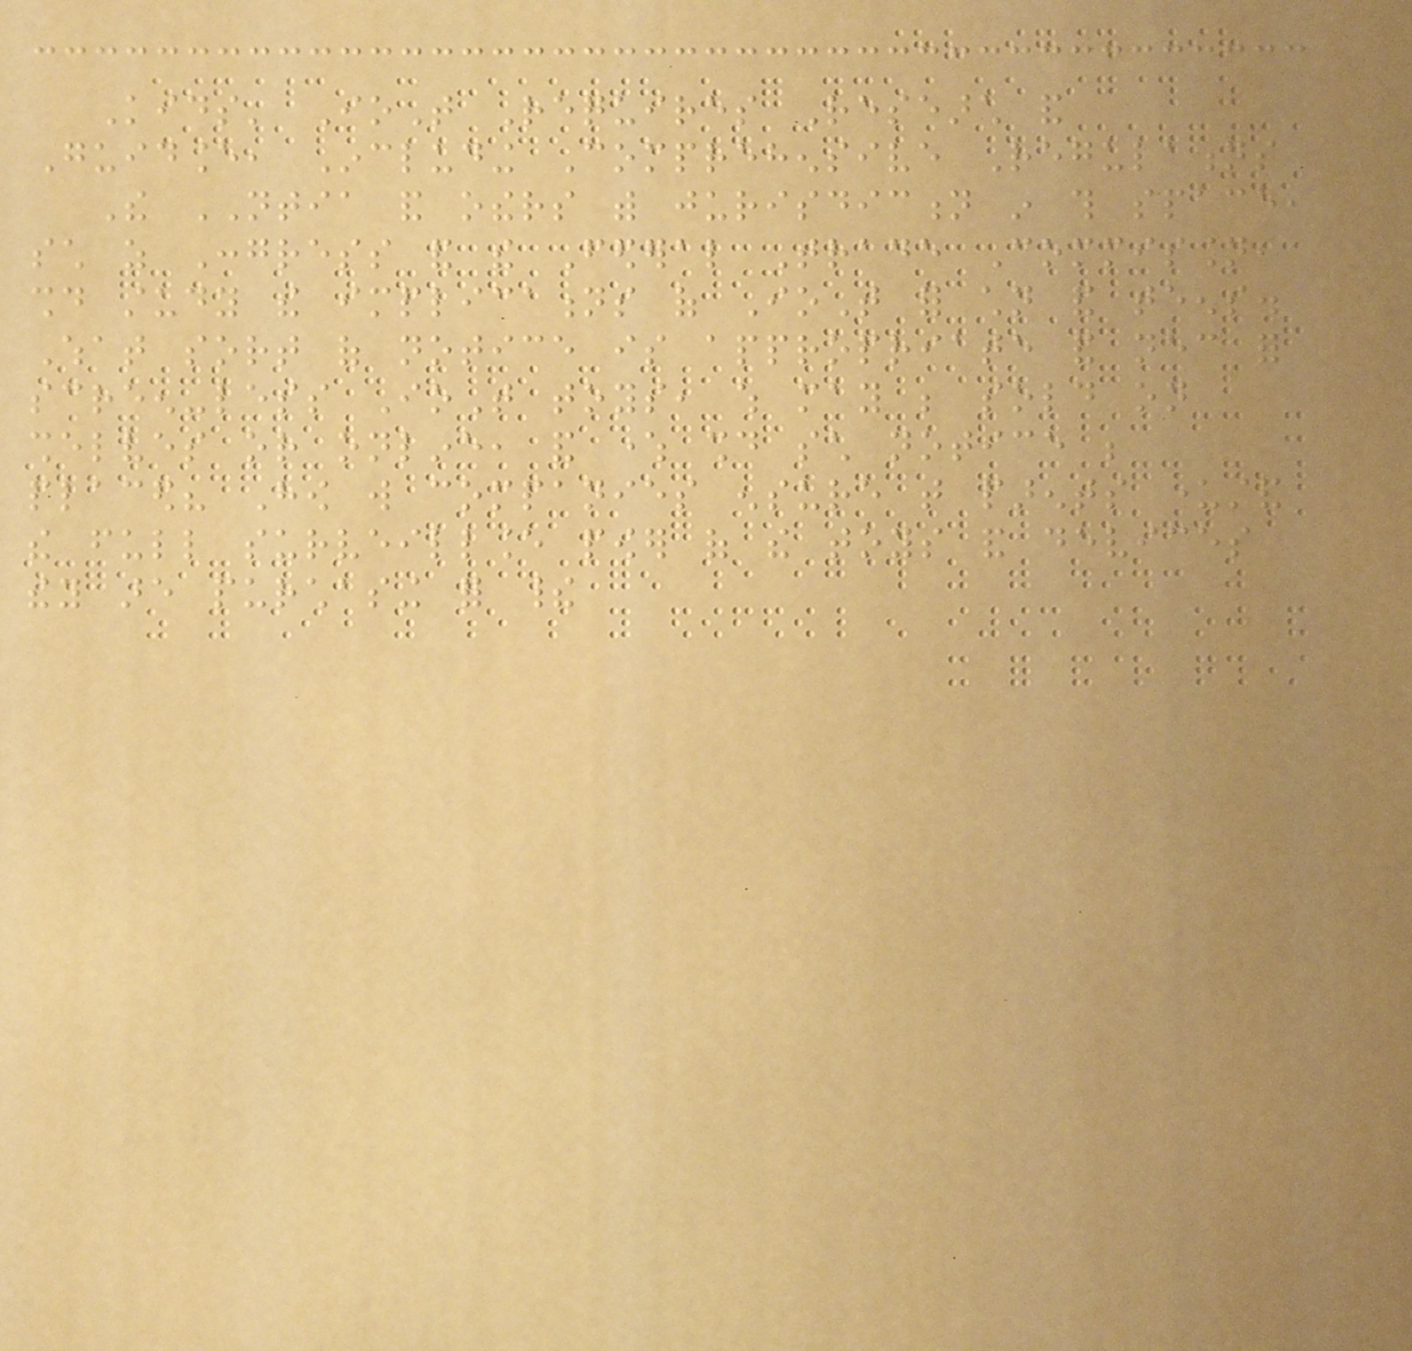Kids' IoT Requires Research and
Guidance, Including Comprehensive Regulations
The NTIA and others with jurisdiction in this space,
such as Congress and the Federal Trade Commission,
should study the implications of IoT for children and teens.
What sort of notice is appropriate and necessary for
screen-less IoT toys, which may be sold on
shelves or online, and where should such notice be
placed? How will companies ensure that parents understand
the full surveillance power of the toys and devices
they are purchasing for their
